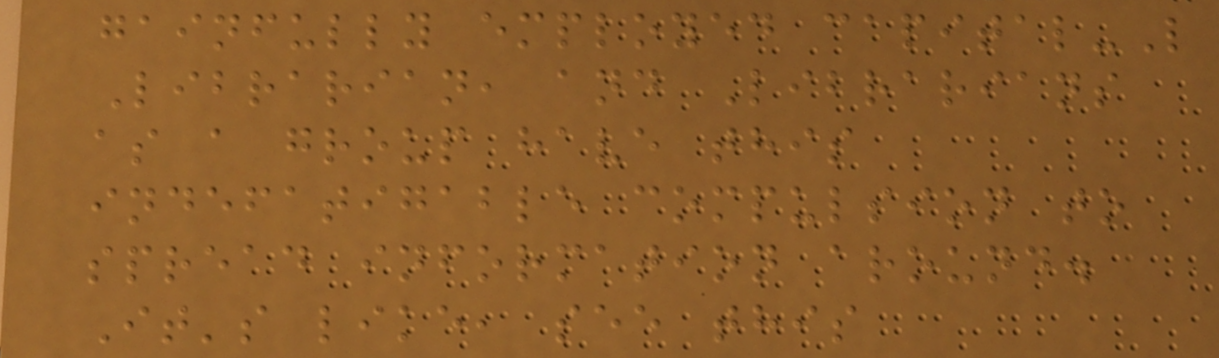gainfully employed capital-L
Librarian, and Librarians
as a group have this
indefatigable compulsion to
spread information around.
It's like, see this
